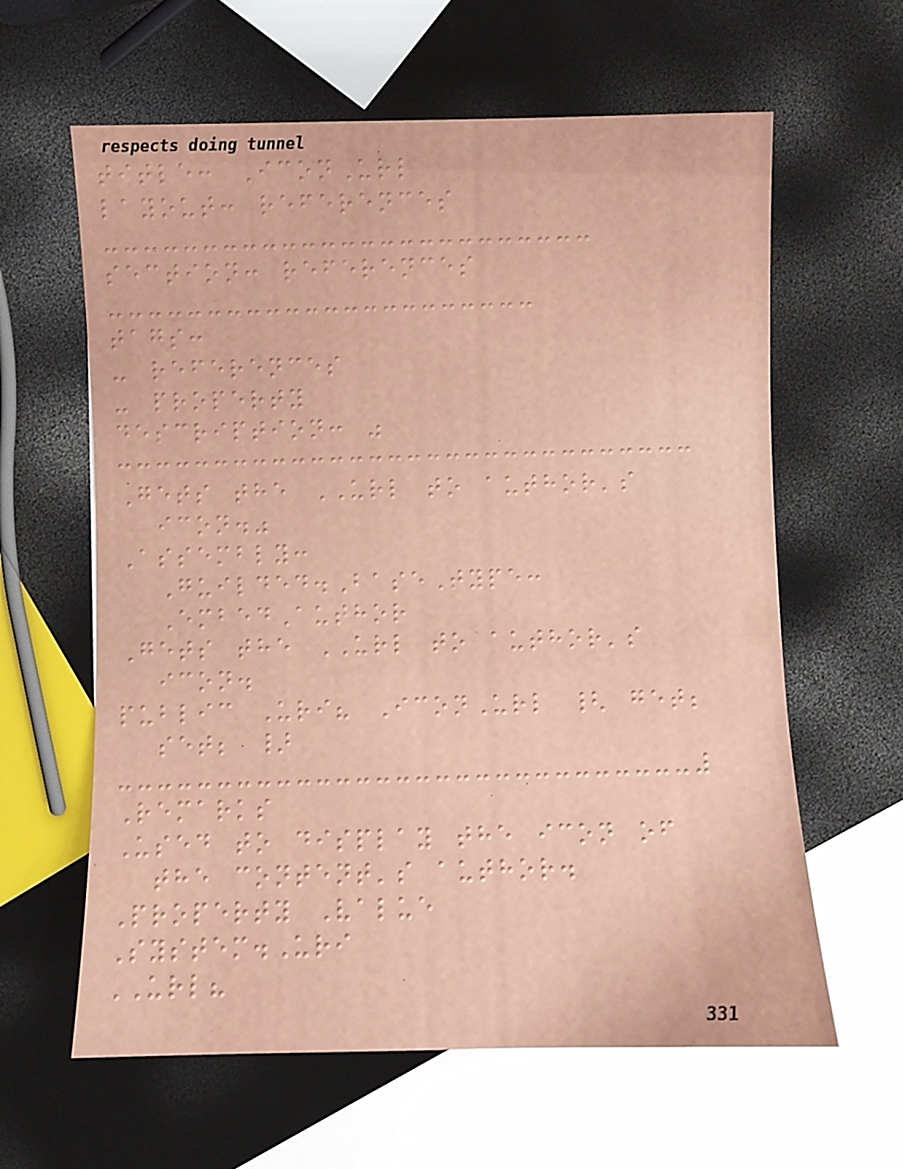title: IconUrl
layout: references
section: references
tags:
- references
- property
description: "
Gets the URL to author's
icon."
Assembly:
Guilded.BaseType:
EmbedAuthor
Gets the URL to author's
icon.
public Uri? IconUrl { get;
set; }
Remarks
Used to display the icon of
the content's author.
Property Value
System.Uri
URL?
